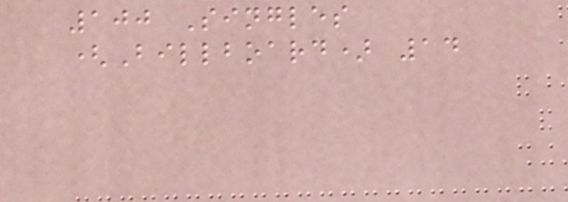100 Singles
(Billboard) 14
